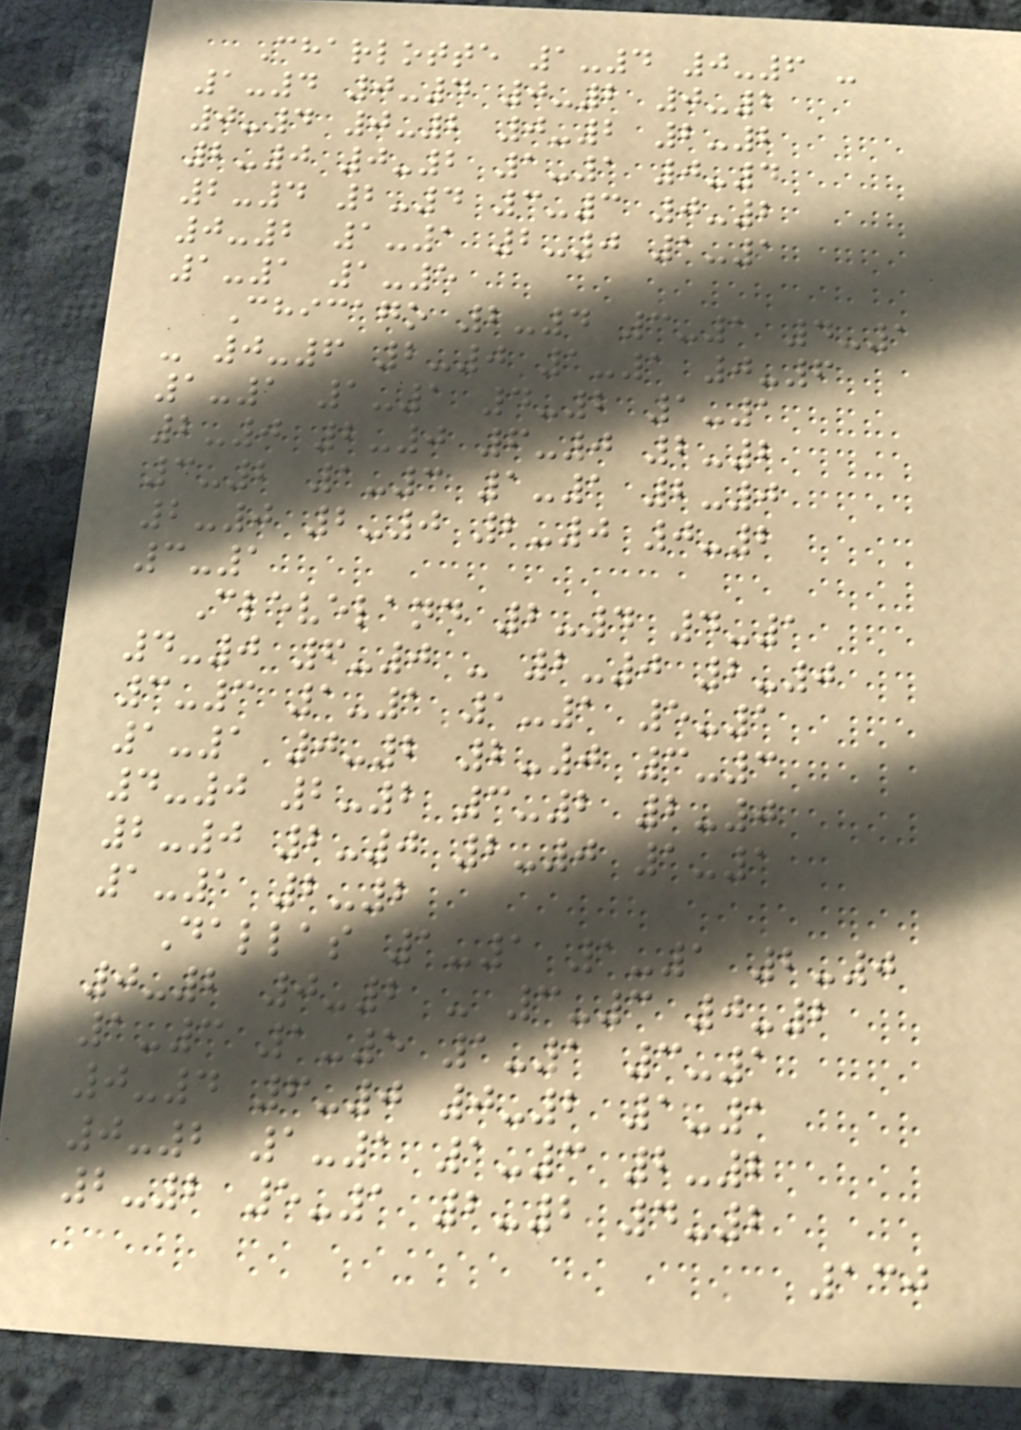Charlotte 1-4 0-6 -
1-4 0-4 0-2 0-2
0-4 0-2 0-2 2-2
2-0 0-2 1-1 0-4
2-4 2-4 3-3 0-2
0-2 1-1 2-0 1-1
1-1 1-5
Chicago 2-4 3-1 4-1
- 0-6 2-0 1-1 0-6
1-1 1-1 4-2 1-1
2-0 2-0 6-0 2-2
3-2 1-3 1-1 2-0
2-0 2-0 2-0 0-2
3-1
Cleveland 2-4 4-1
4-0 6-0 - 2-0 2-0
3-3 1-1 1-1 5-1
1-1 0-2 2-0 3-3
4-0 2-2 3-2 2-0
2-0 2-0 2-0 1-1
1-1 2-2
Dallas 1-1 1-1 2-0
0-2 0-2 - 3-3 0-2
1-3 1-5 1-1 3-1
0-4 6-0 0-2 1-1
0-2 1-1 1-3 2-2
2-2 5-1 2-2 4-2
130
